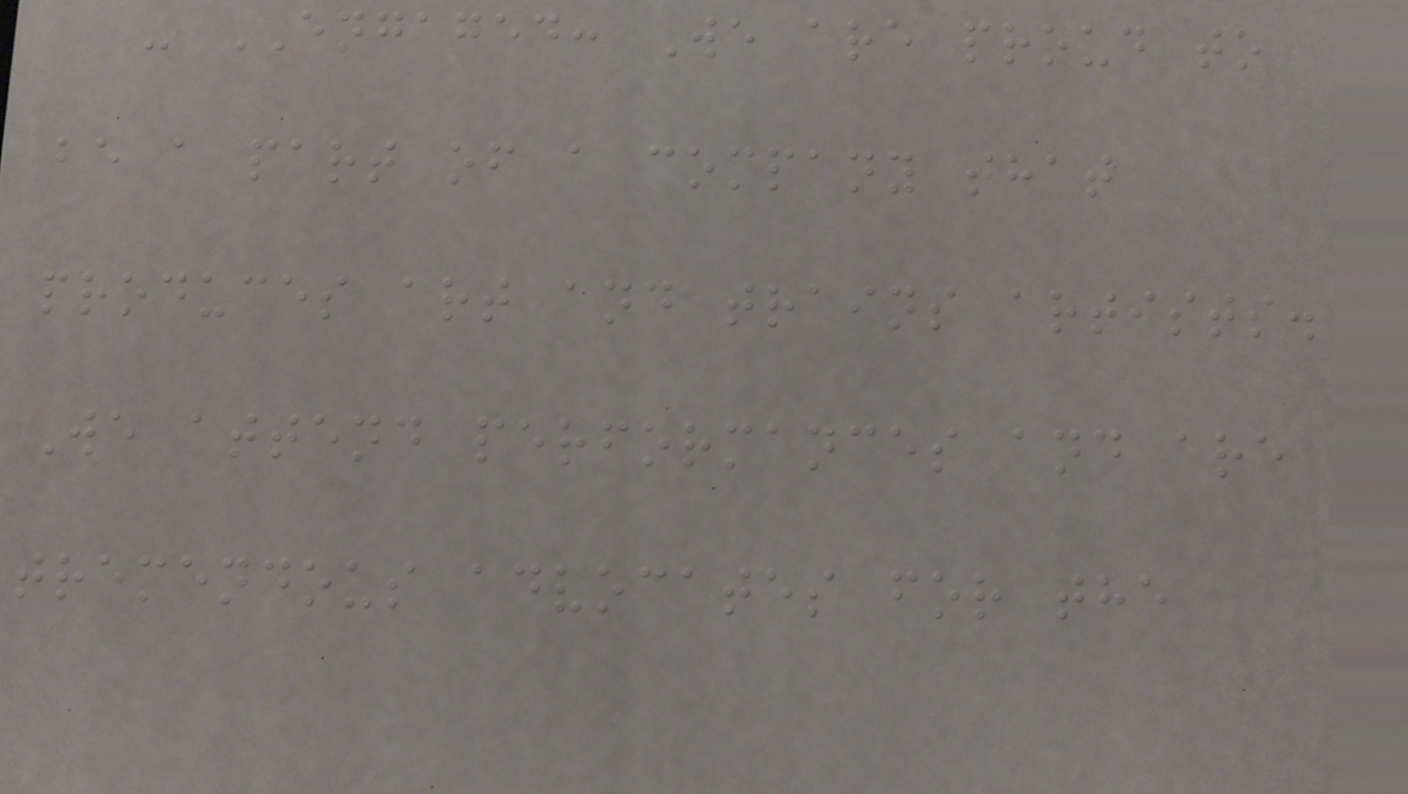- ENGAGED: We are proud to
be a part of a company that
produces art and trains artists.
We attend performances and are
tremendous advocates for the
